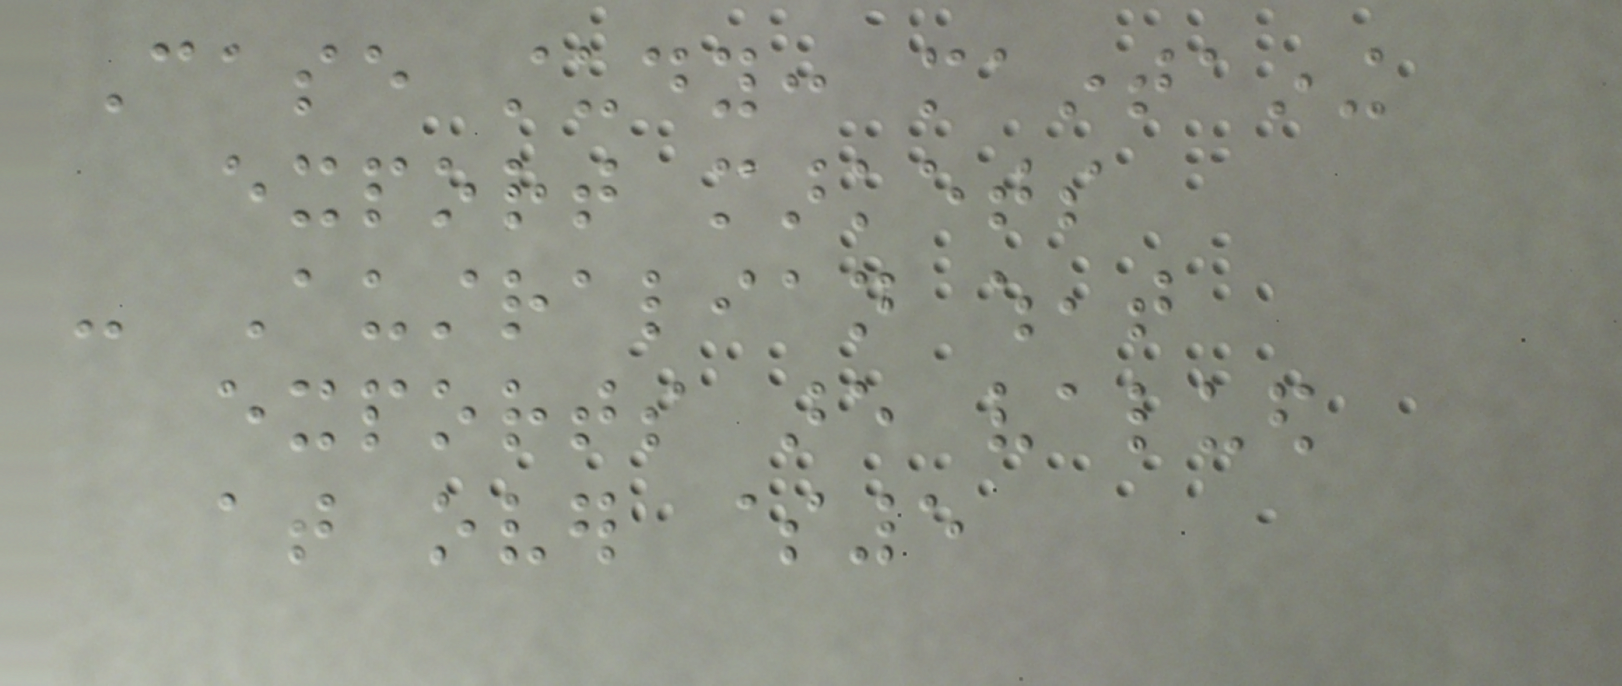Case study: maintaining
export markets
- Australian wheat
exports are valued
at over $5
